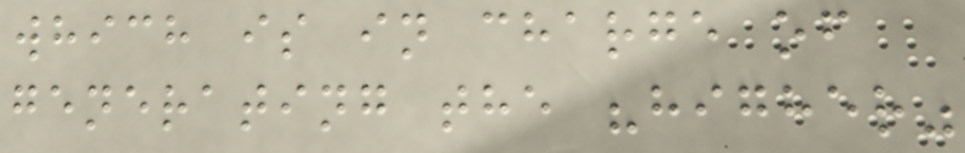which is in charge of
generating the "higher"
